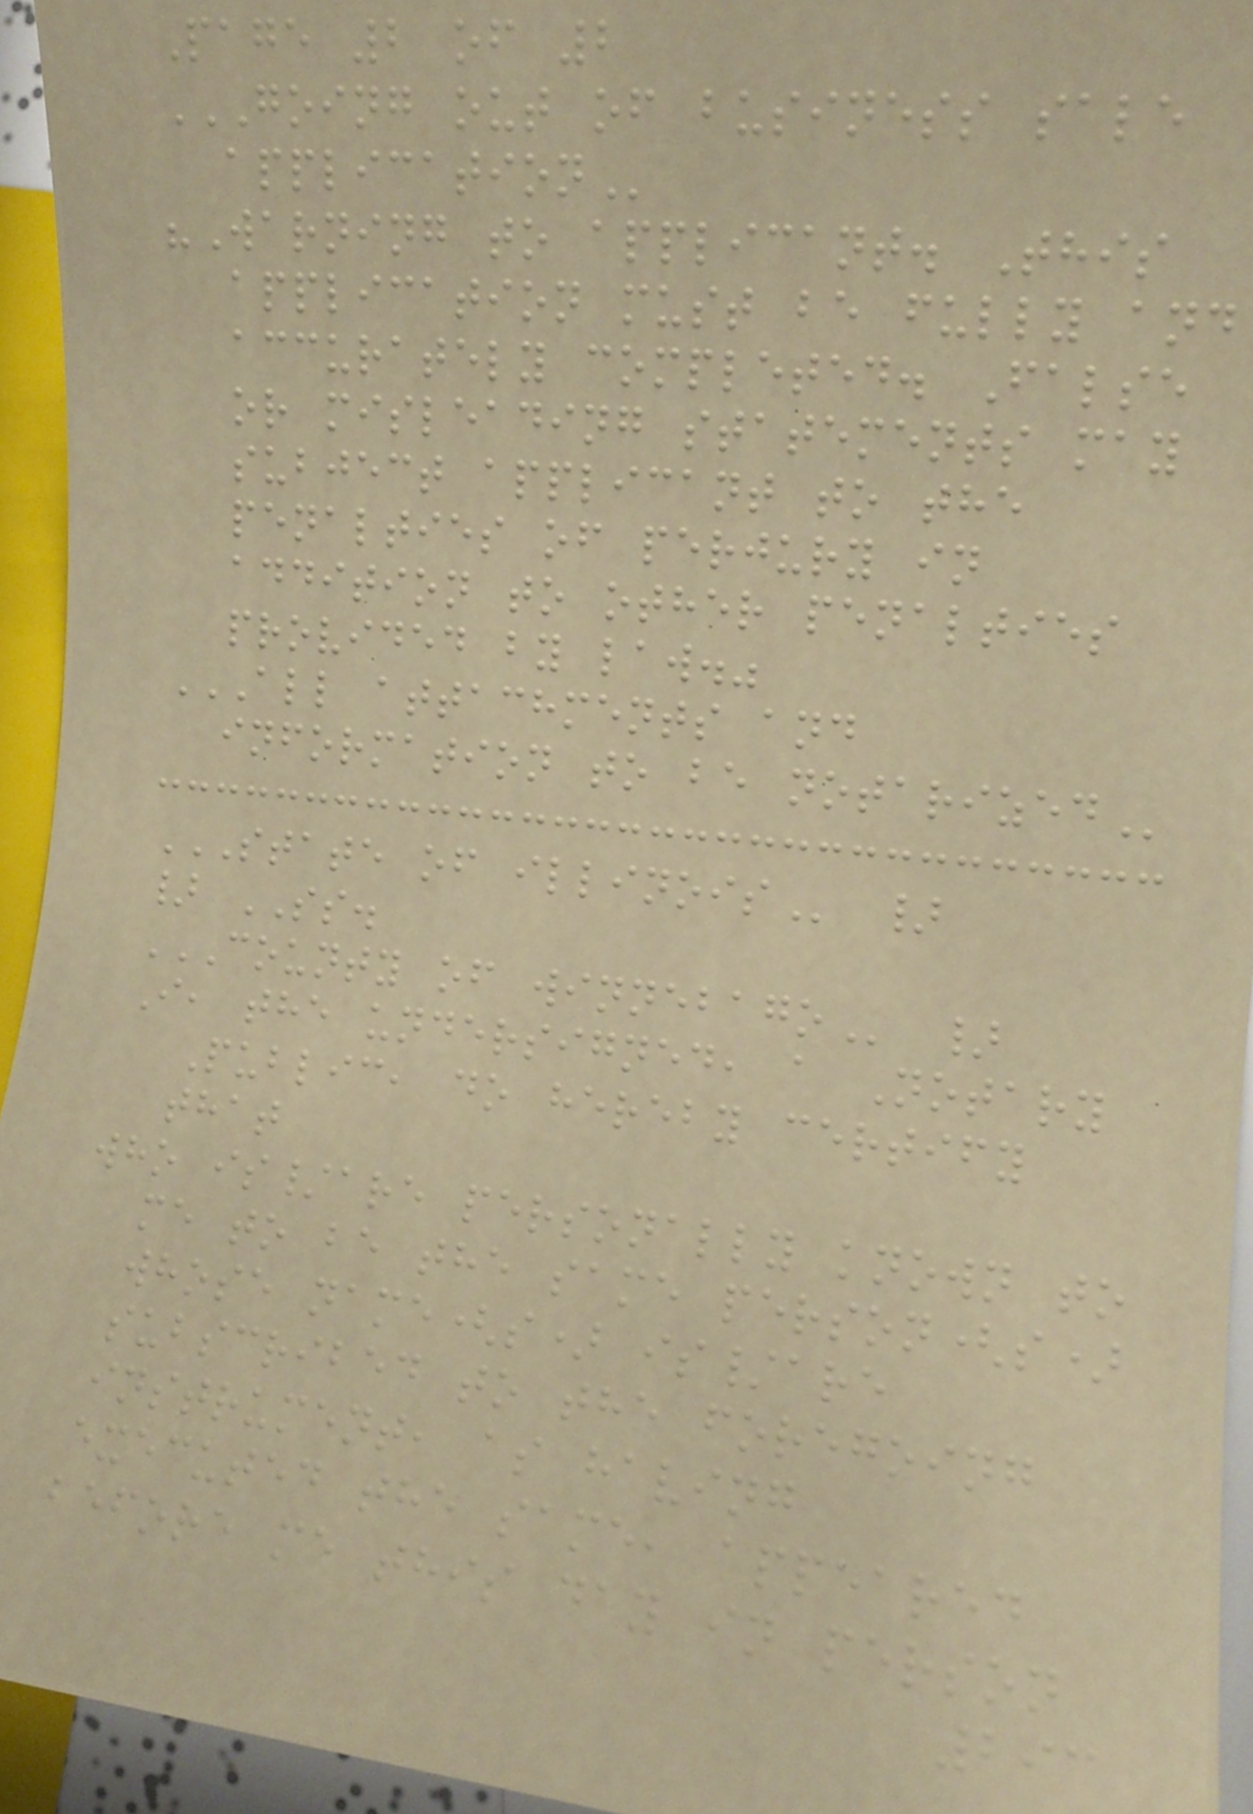Page 2 of 2
GOING OUT OF BUSINESS SALE
APPLICATION
"Warning to applicant. This
application must be fully and
accurately completed. False
or misleading statements may
subject applicant to the
penalties of perjury in
addition to other penalties
provided by law."
ALL ATTACHMENTS AND
INFORMATION TO BE NOTARIZED
STATE OF ILLINOIS }
} SS.
COUNTY OF WINNEBAGO }
I, the undersigned, a Notary
Public, do hereby certify
that
who is/are personally known to
me to be the same person(s)
whose name(s) is/are
subscribed to the foregoing
instrument, as having
executed the same, appeared
before me this day in person
293
